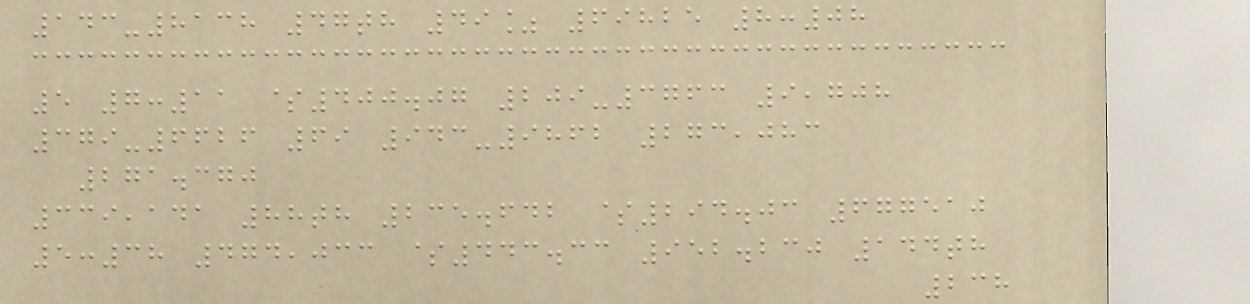143-8138 47th 49% 69825 8:08
5 7:11 $400.07 209-3763 9,708
379-6626 69 943-9862 273,083
271.370
339,141 88th 235.642 $294.03 677510
5:38 474,033 $443.33 952.230 144th
238
